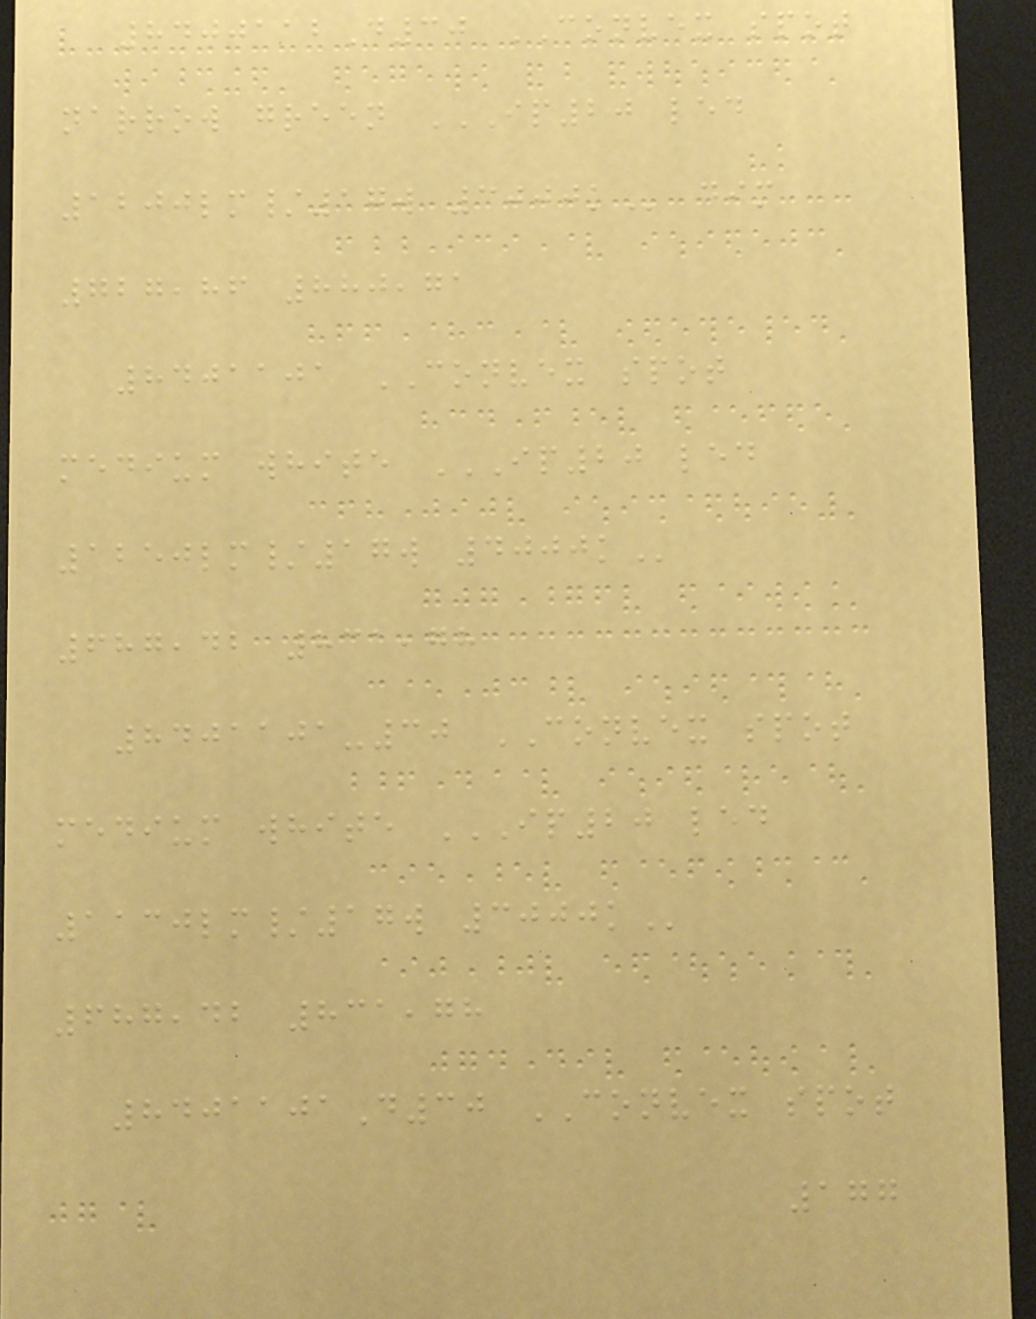8400112D30 CONVEX spot
narrow green IP20 LED
1200LM/17W 3000K dim
727,86 880,71
8401101 CONVEX spot
medium white IP20 LED
1250LM/17W 4000K
687,42 831,78
8401101-30 CONVEX spot
medium white IP20 LED
1130LM/17W 3000K
687,42 831,78
8401101D30 CONVEX spot
177
